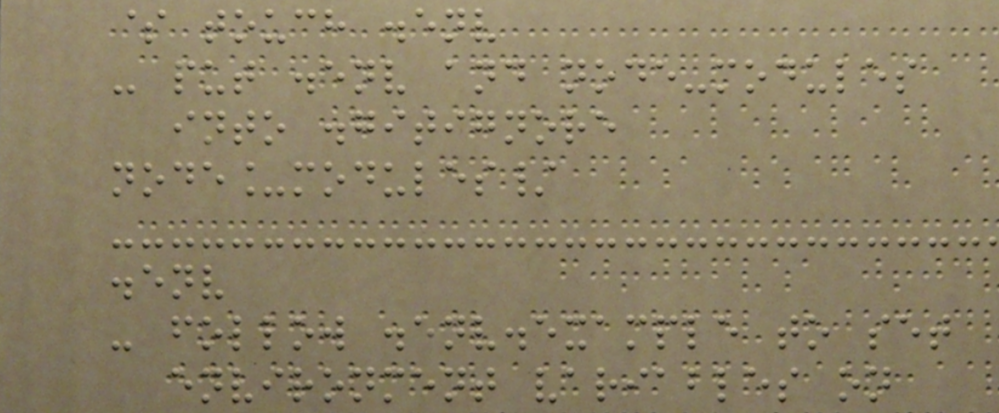$ touch .env
- put .env and node-modules
into .gitignore
node_modules/
.env
- follow .env.example to set
environment variables on
